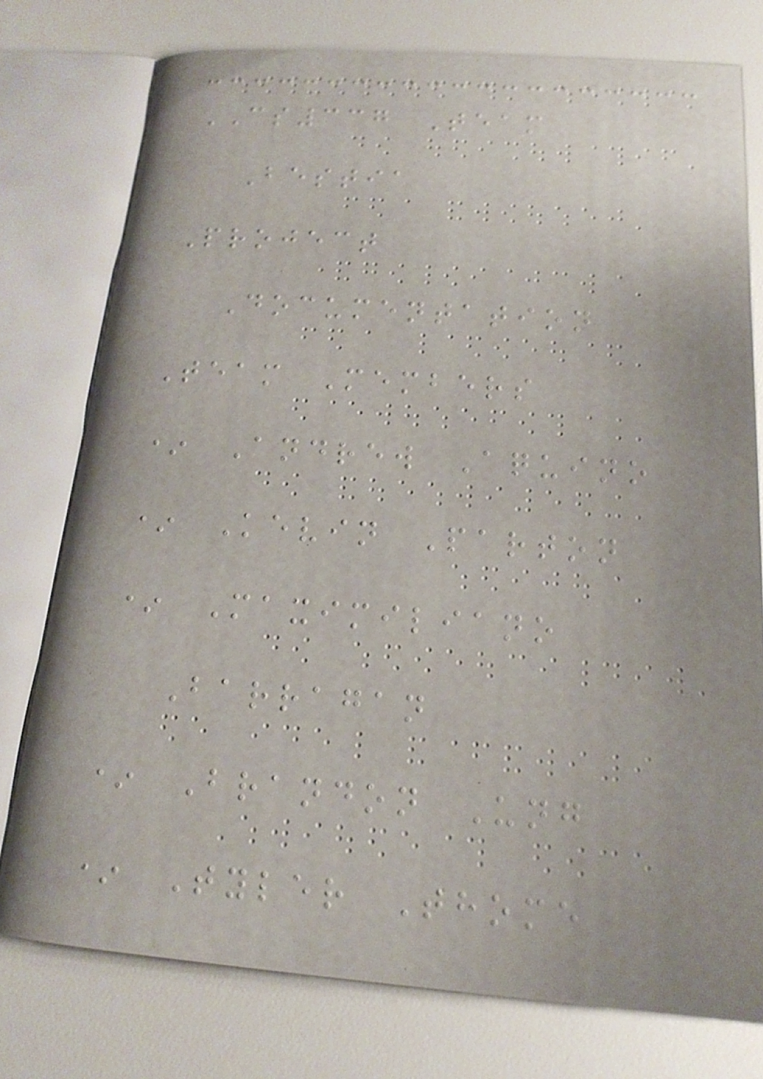CS337 Team
Bestia
Project
Documentation
Team Members
* Andrew Aquino
* Kevin Parton
* Maximiliano
Barragan
* Brandon Ung
* Tyler Thome
